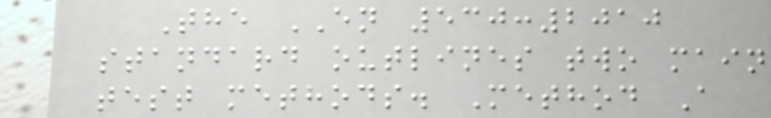The EN 530:2010
standard outlines two main
test methods. Method A
